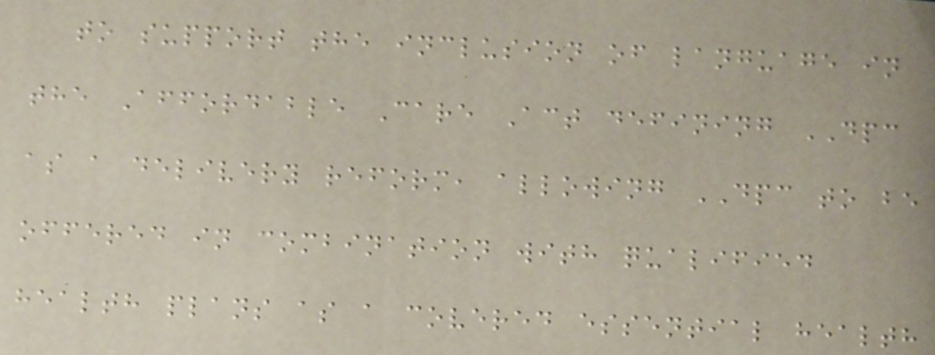to support the inclusion of language in
the Affordable Care Act defining DPC
as a delivery reform, allowing DPC to be
offered in combination with qualified
health plans as a covered essential health
